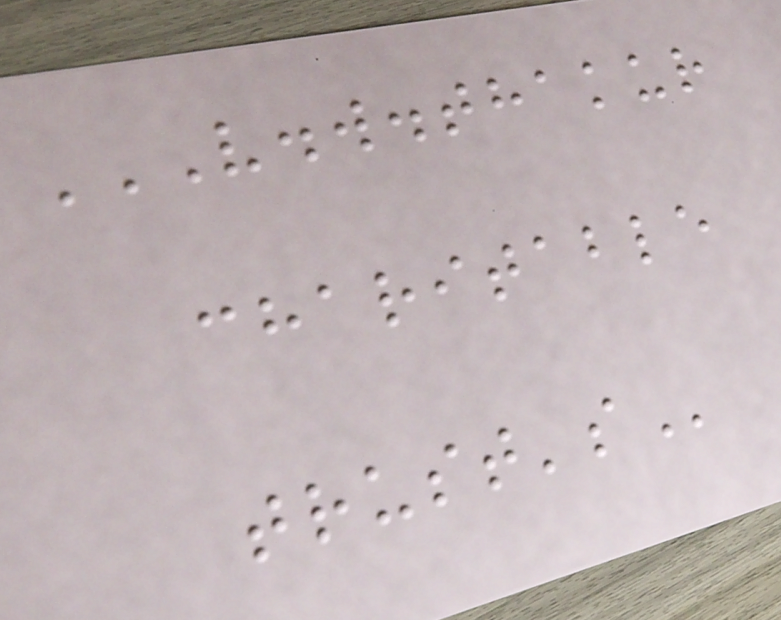V.W.THAKUR
CHARITABLE
TRUST'S
